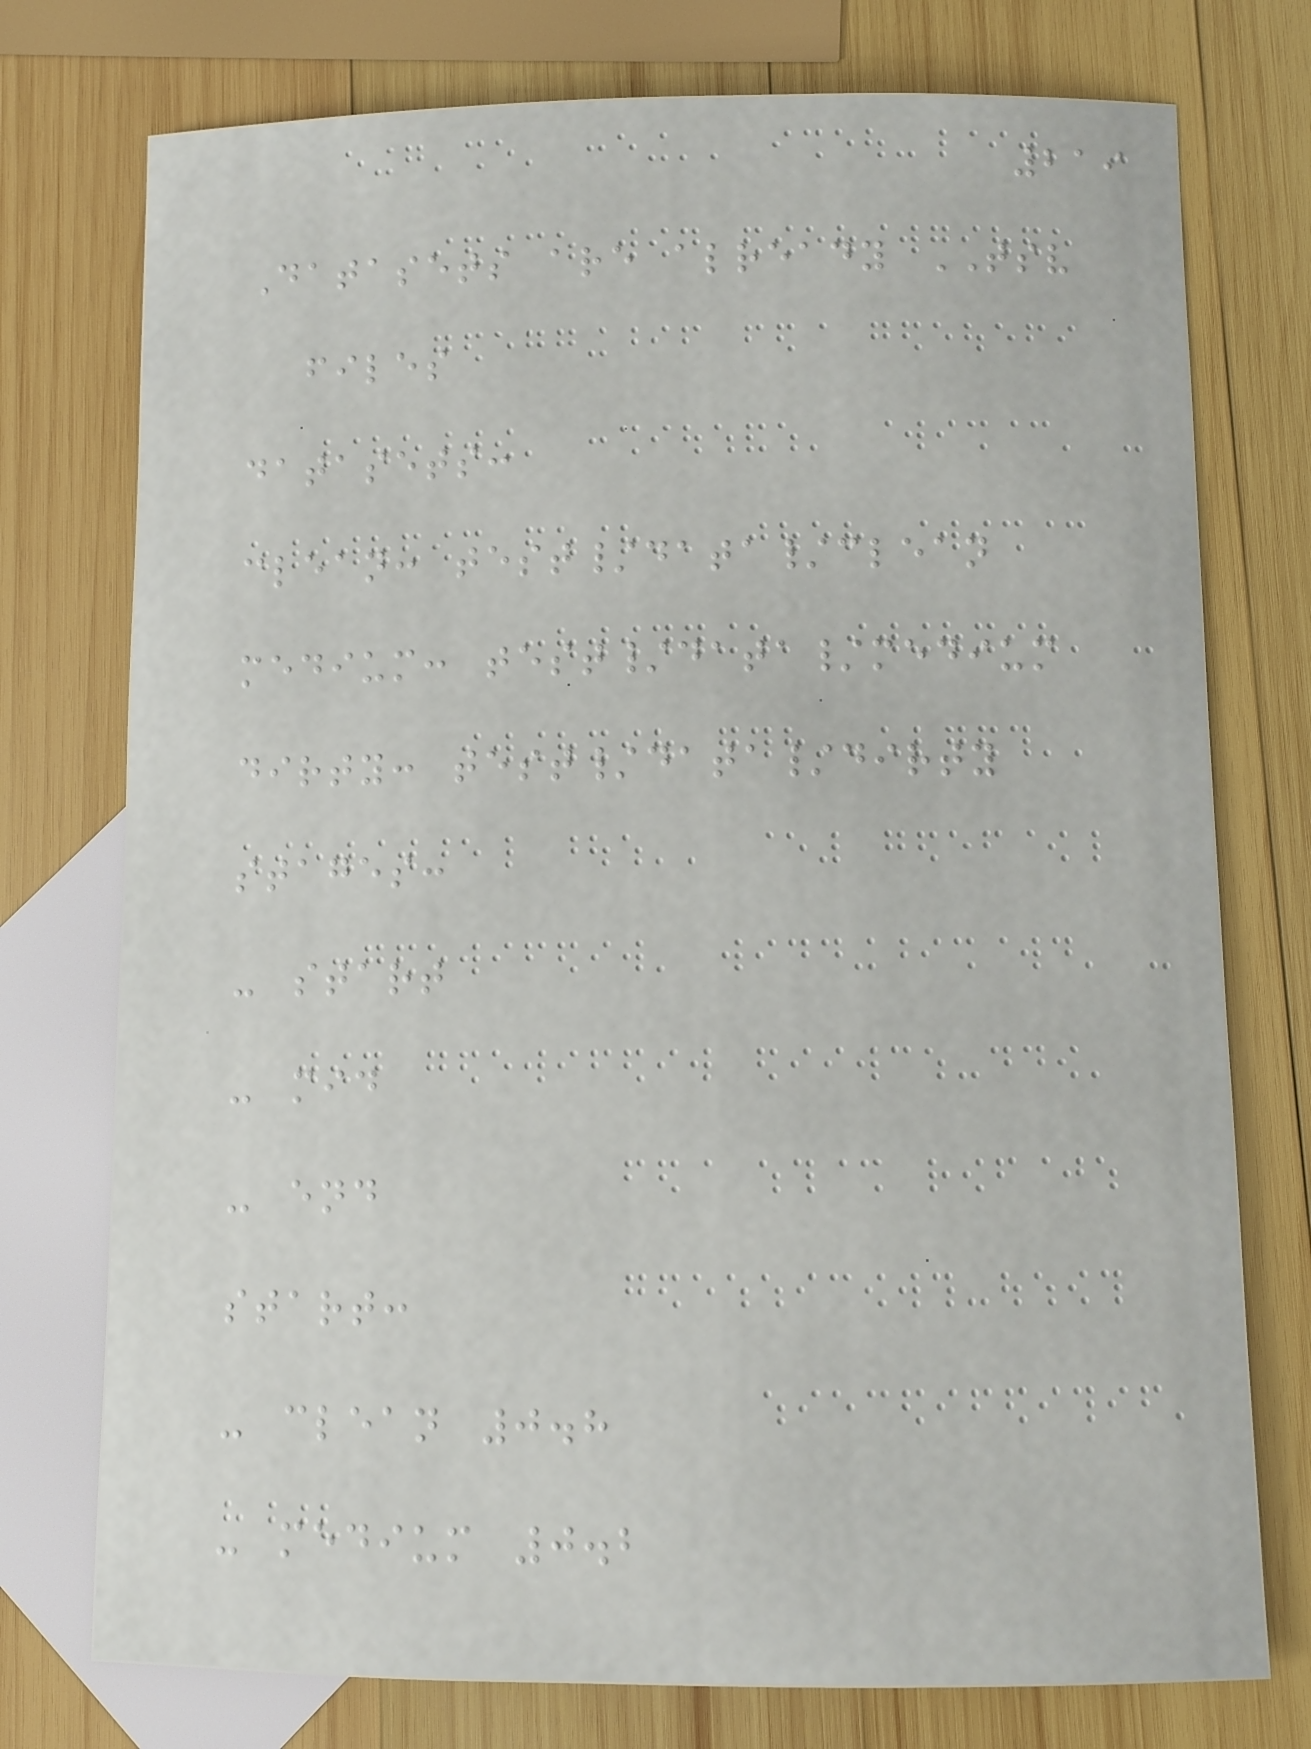219
Datasets are already TSV
files
datasets:
clean: test/data/clean
medium: test/data/medium
dirty: test/data/dirty
stages:
- start
- mid
- end
start:
- clean 0.8
- medium 0.2
